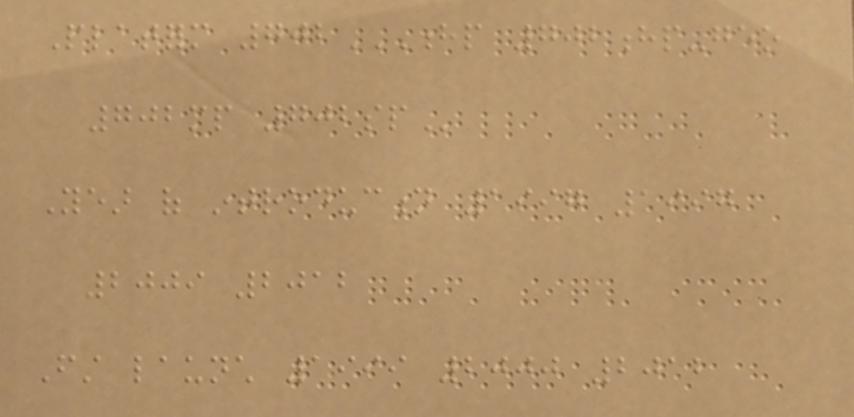Platform 702HP 702HP-GEO
702MP 702SP
Year of introduction 1997 1997
2009 2012
First launch 1999 2000 2012
